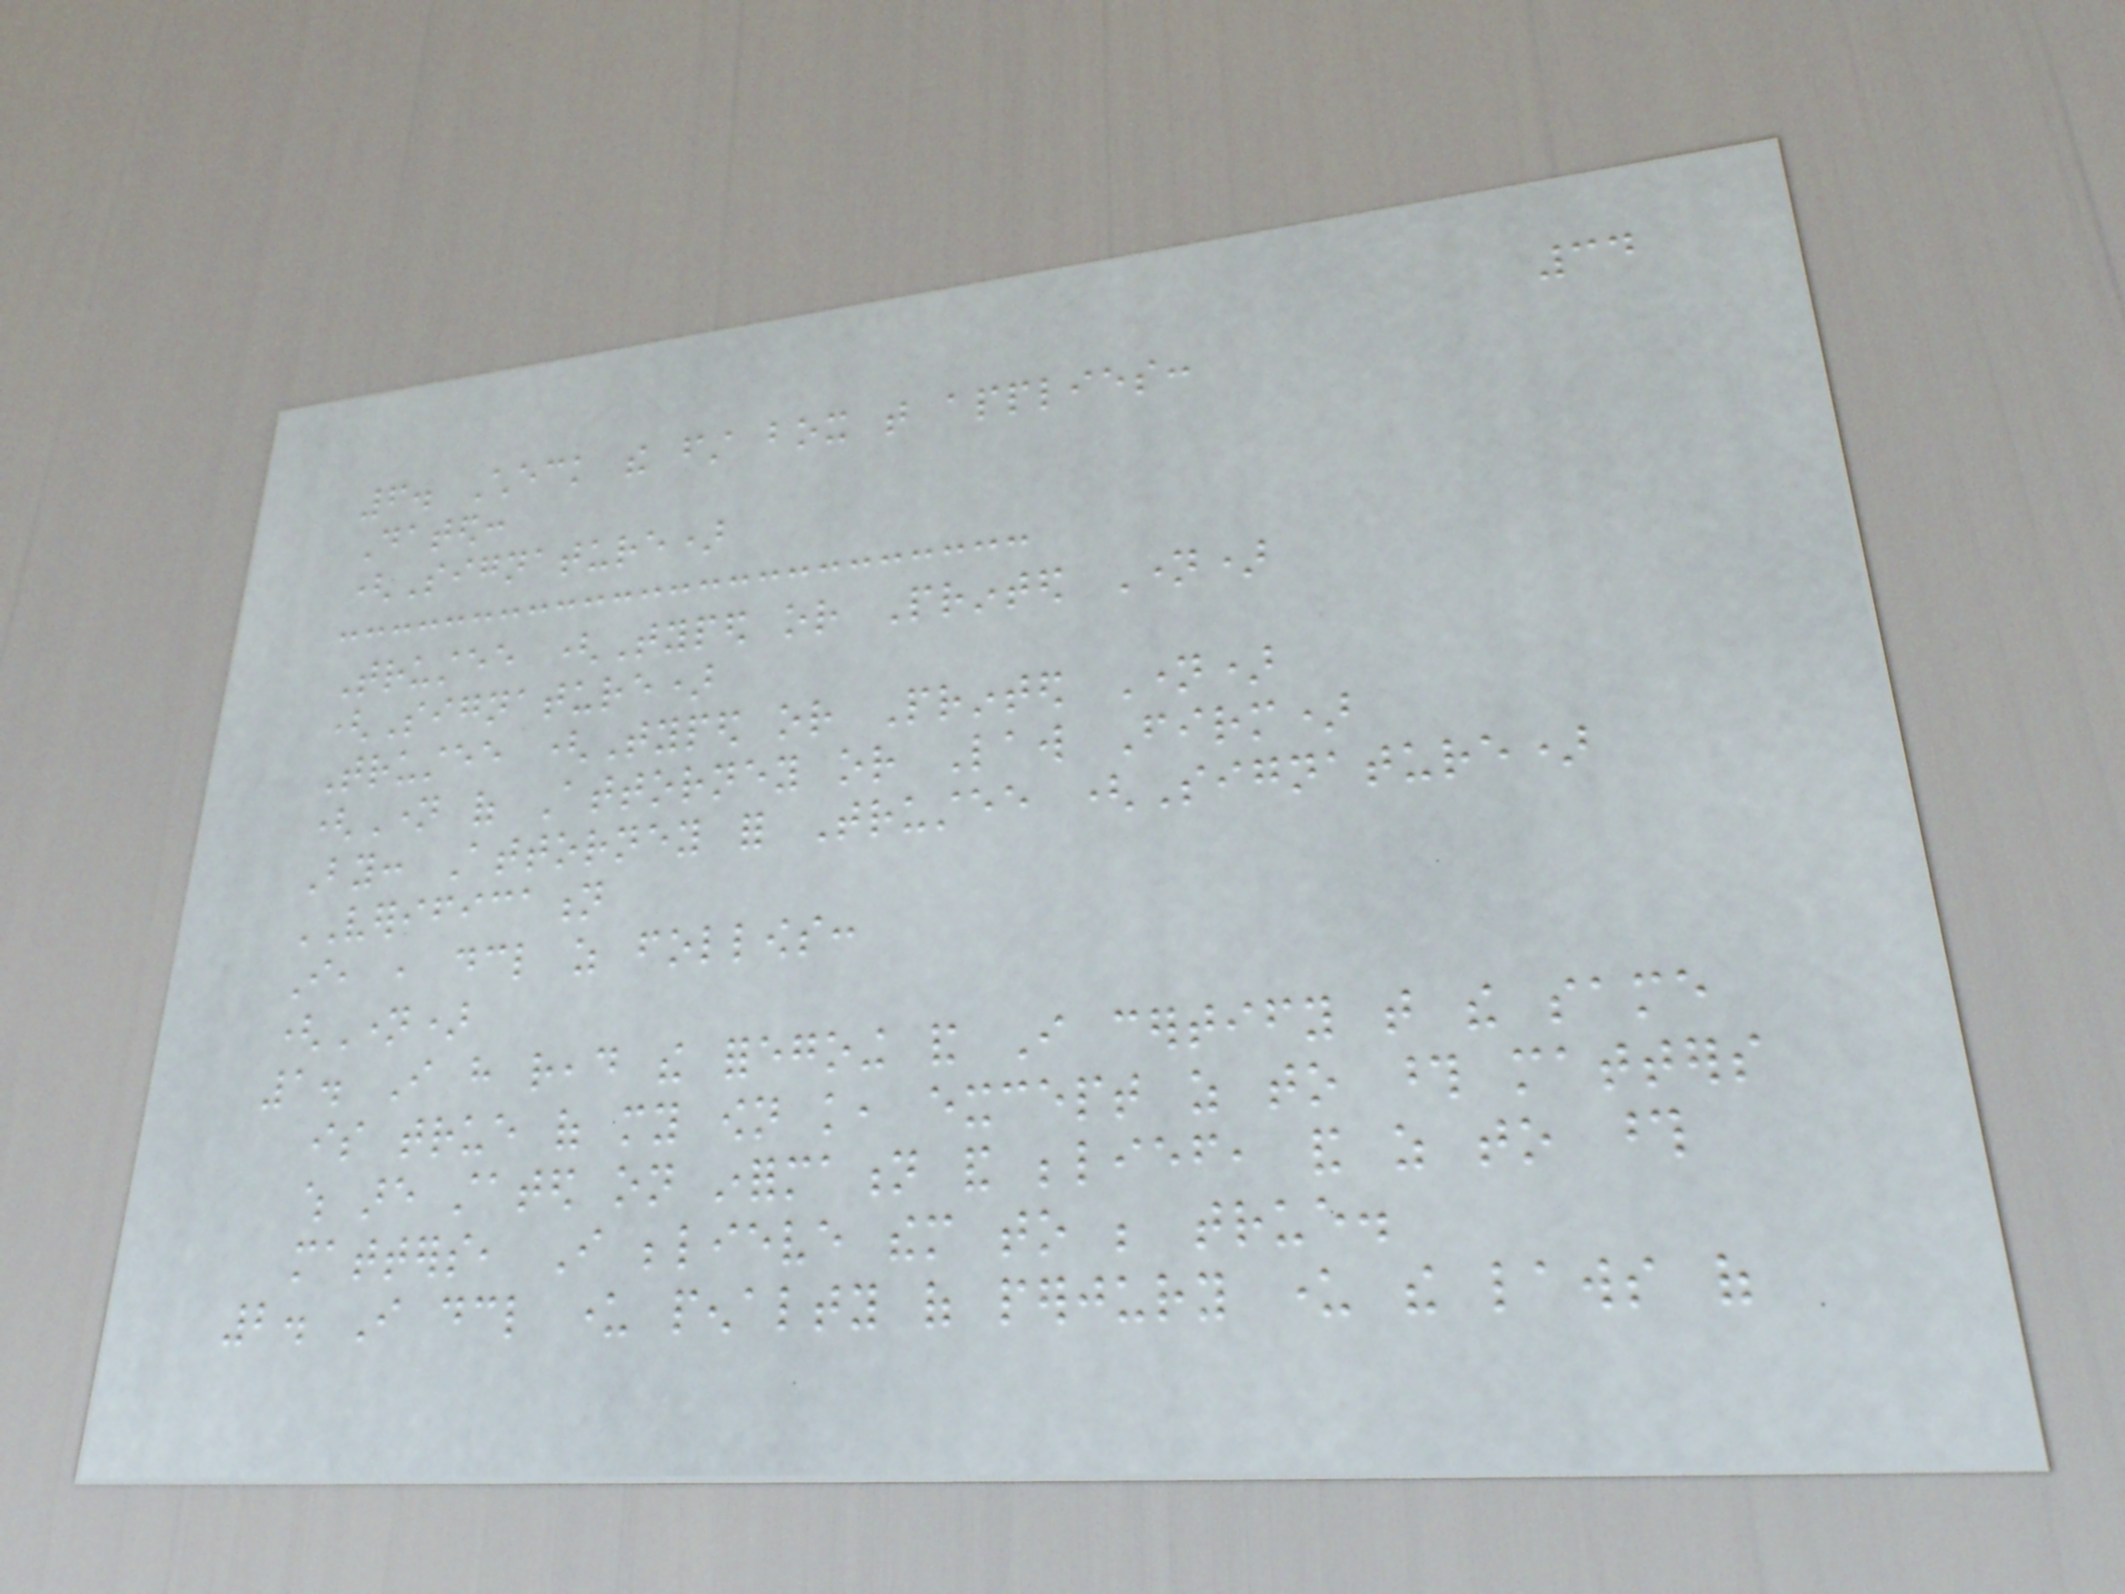34
6. Check the first box that applies:
Dated:
(Signature)
Trustee (Typed or Printed Name)
(Signature)
Trustee (Typed or Printed Name)
(Name of Attorney or Law Firm)
By: Attorney for Trustee (Signature)
VERIFICATION
I, , declare as follows:
(Name)
1. I have read the foregoing and I certify that the same
is true of my own knowledge, except as to those matters
which are stated on information and belief, and as to those
matters, I believe them to be true.
2. I declare under penalty of perjury under the laws of
